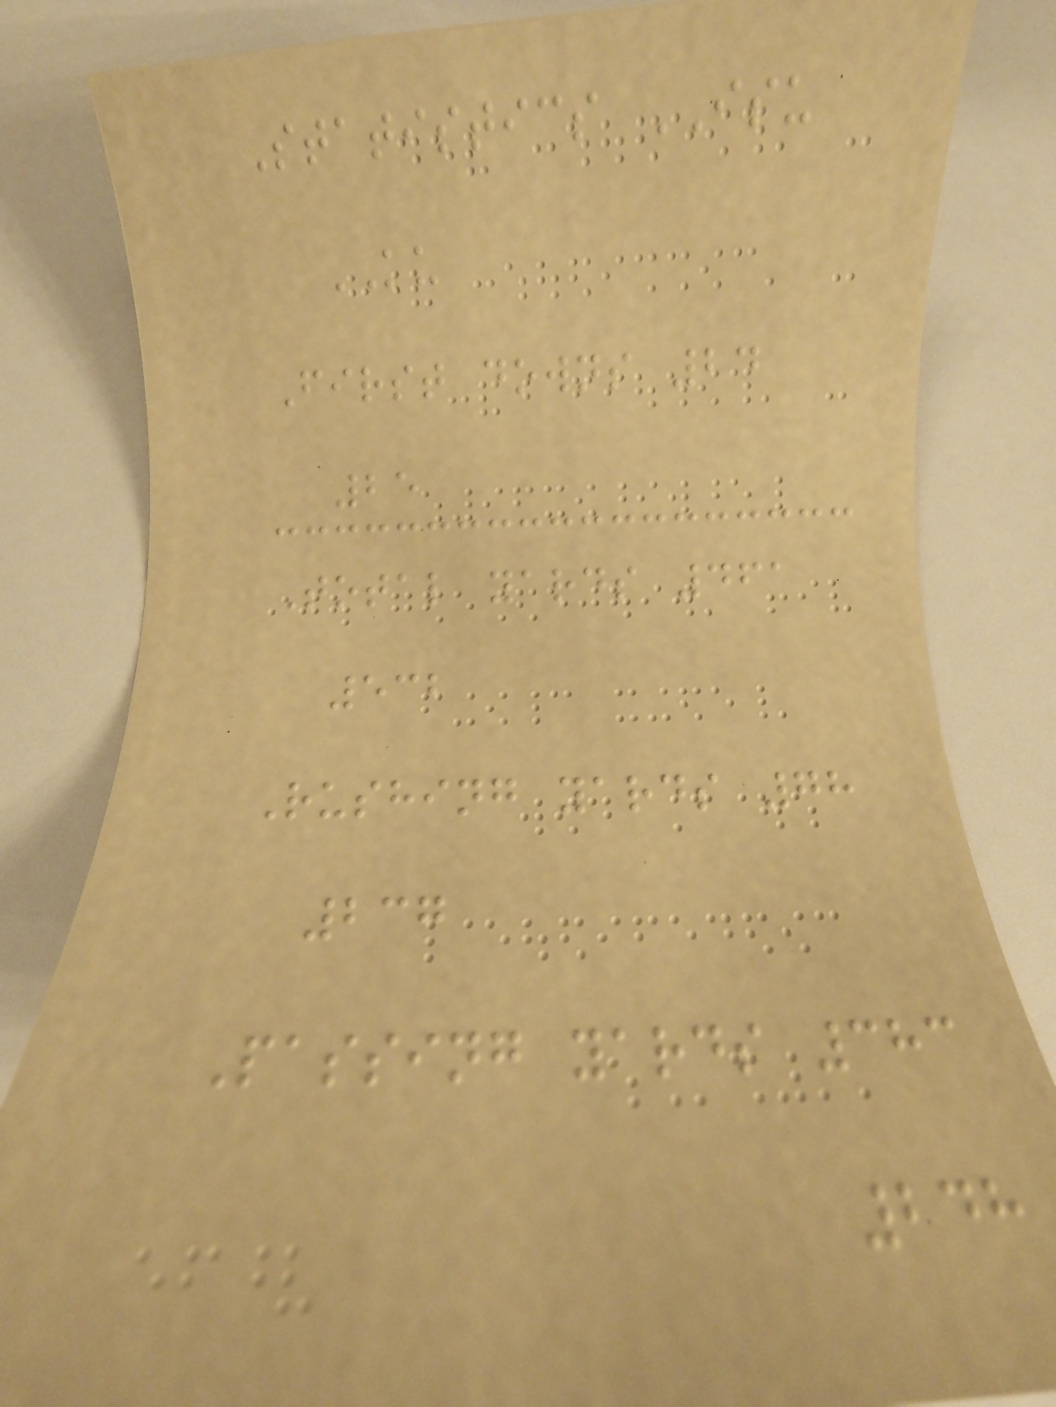Statistics ISU
KU
First downs 24
25
Total yards 461
532
Rushing yards 78
237
Passing yards 383
248
